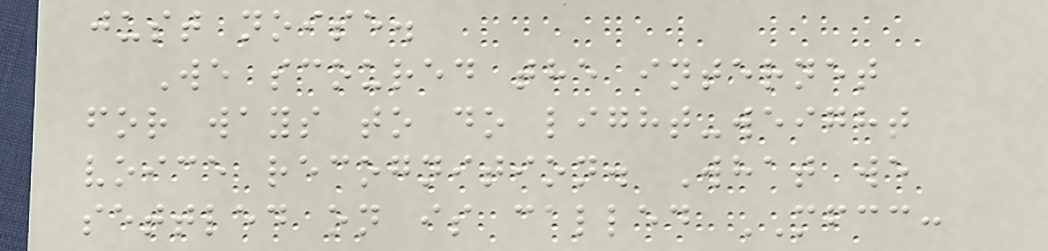just noise.
We scoured the internet
for ways to do light-weight
voice recognition. What we
settled on is called MFCC:
